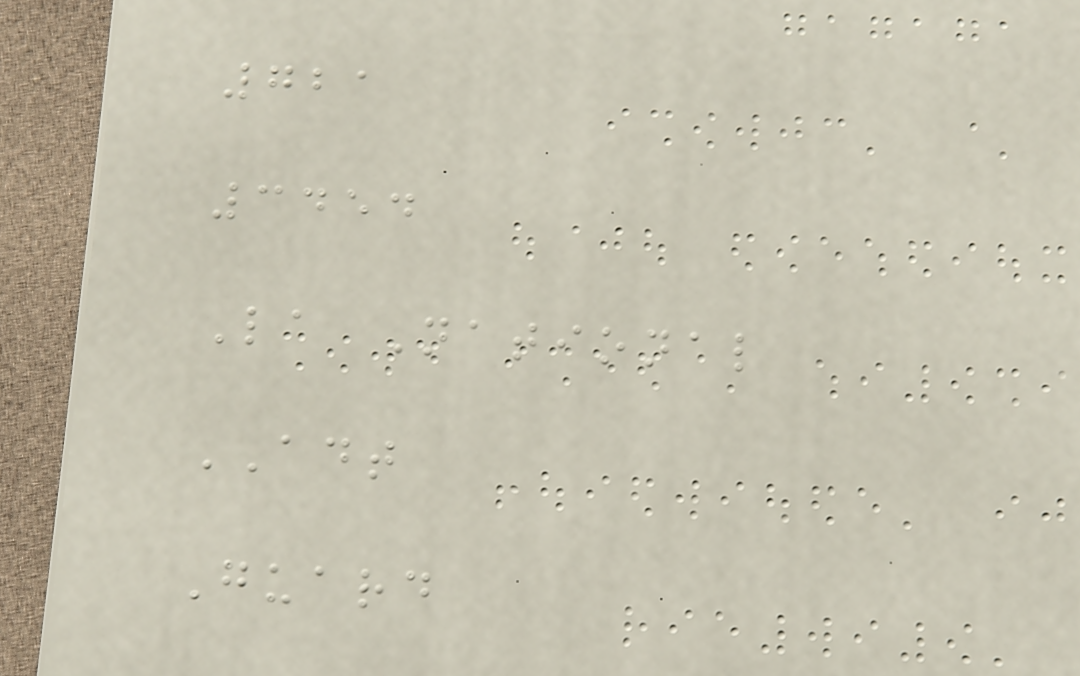721
3454
La National
ADT
Guard
